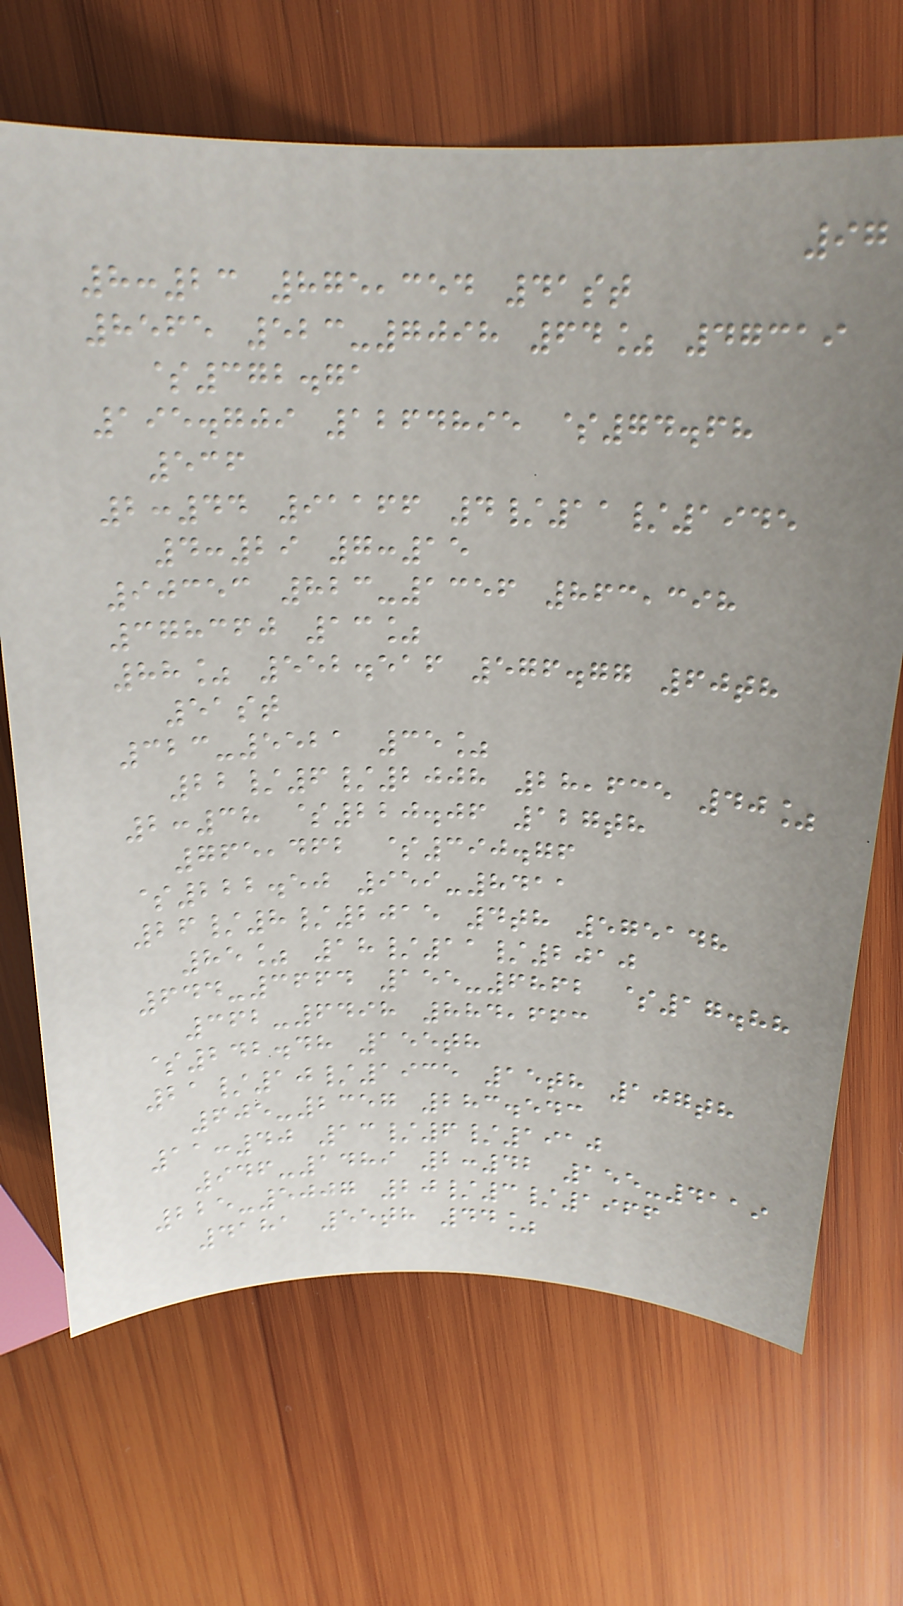97
8:23 875,354 41st
8565 523-7098 64% 47319
$372.71
195.709 1264895 $74.68
536
2:44 91166 4/11/1945
4:29 7:15
90353 823-1356 863,398
378360 13%
88% 552.516 576.77 60th
51st
323-5521 35%
22/6/2008 28,635 40%
2:38 $220.06 127th
765,462 $390.76
$222.50 959-8411
26/8/2015 4th 575148
85% 18/11/2010
644-3664 155-6862 $17.88
362-6498 884,663
$242.48 155th
21/10/1935 15th 107th
605-2357 283.543
11:40 13/6/1910
946-1489 2:42 155-4119
225-5007 20/3/1966
4181 55th 44%
